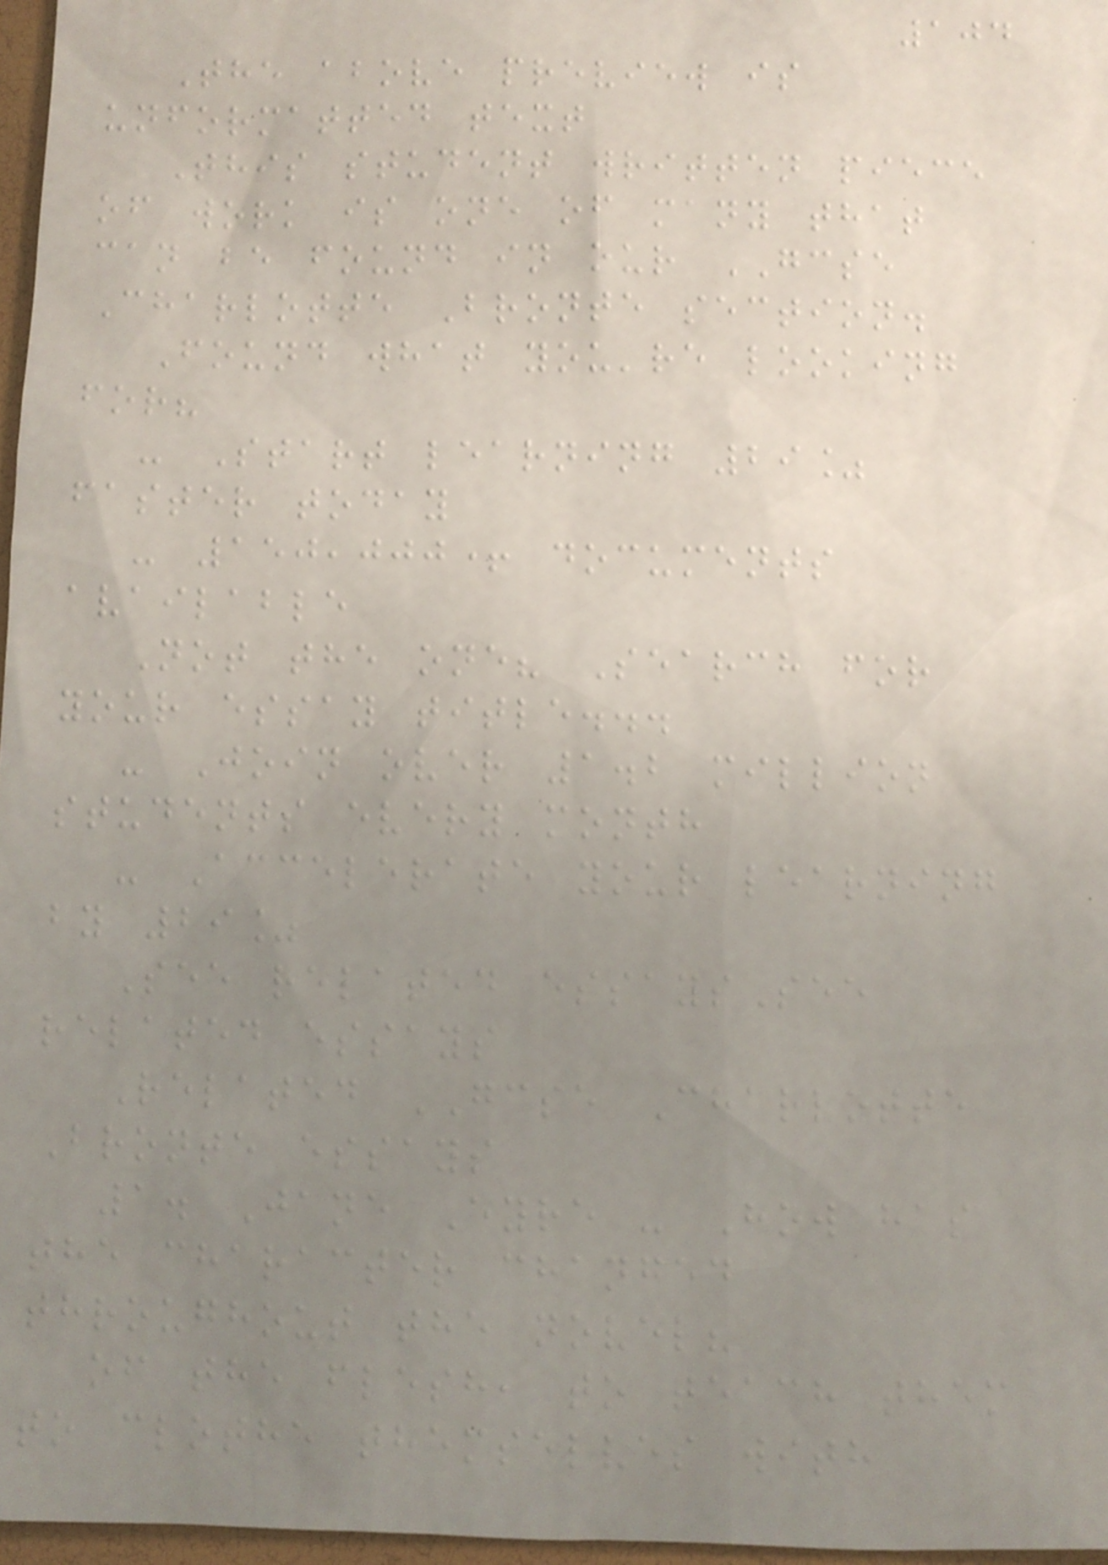104
The above preview is
unformatted text
This student written piece
of work is one of many that
can be found in our GCSE
Charlotte Bronte section.
Found what you're looking
for?
- Start learning 29%
faster today
- 150,000+ documents
available
Not the one? Search for
your essay title...
- Join over 1.2 million
students every month
- Accelerate your learning
by 29%
See related essaysSee
related essays
Related GCSE Charlotte
Bronte essays
1. Jane Eyre - How has
the character changed
throughout the novel?
of the flesh, to teach them
to clothe themselves with
